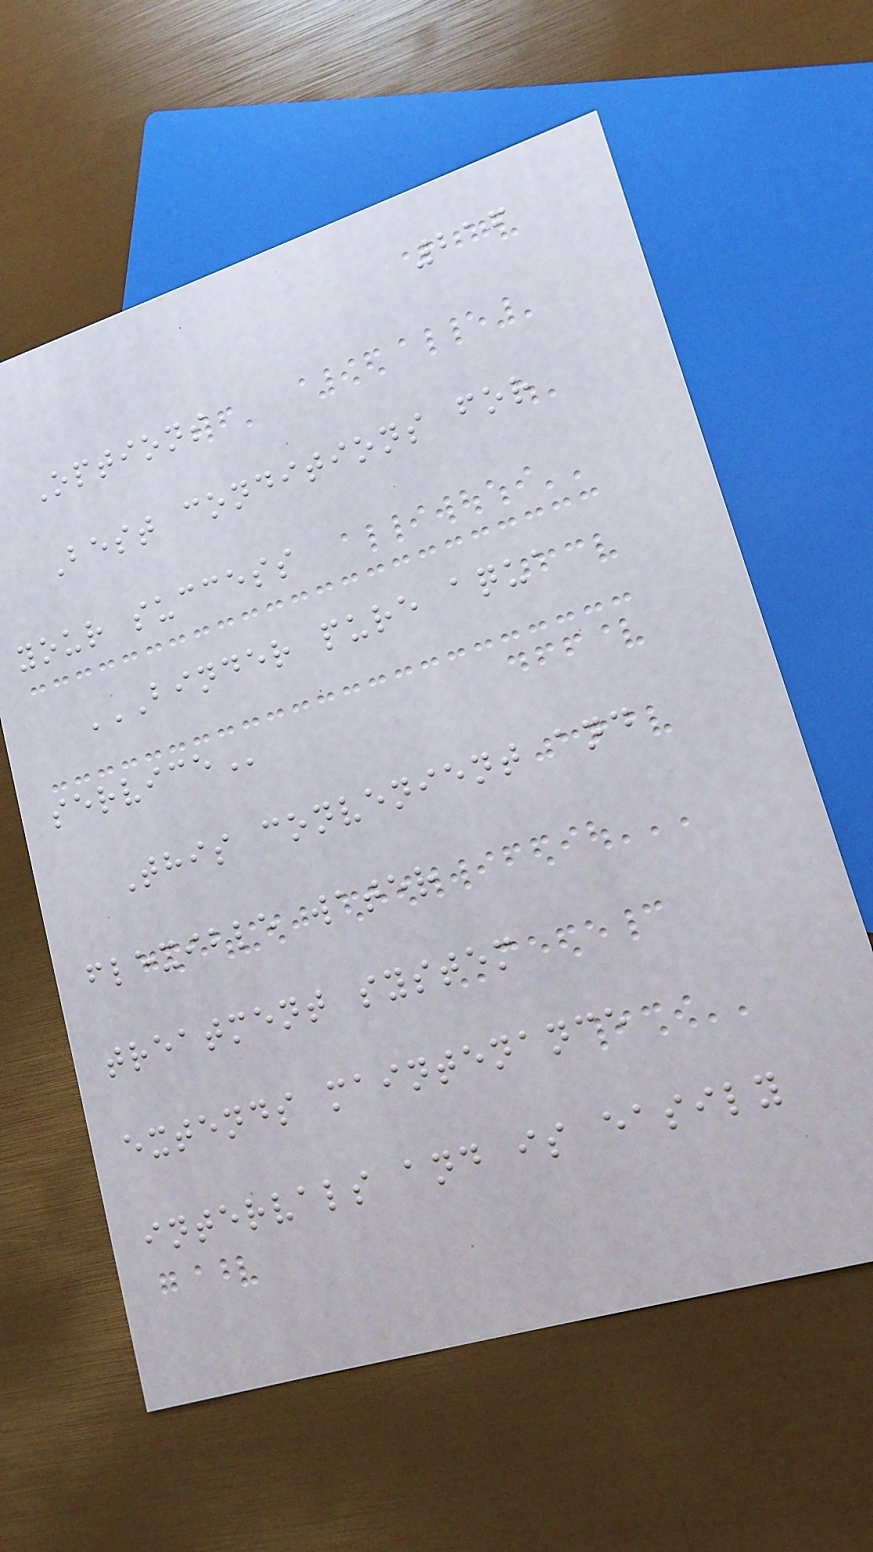216
Options
Best conditions for
your success
BINDER PURE AQUA
SERVICE
This convenient and
flexible water
treatment system
extends maintenance
intervals and is easily
